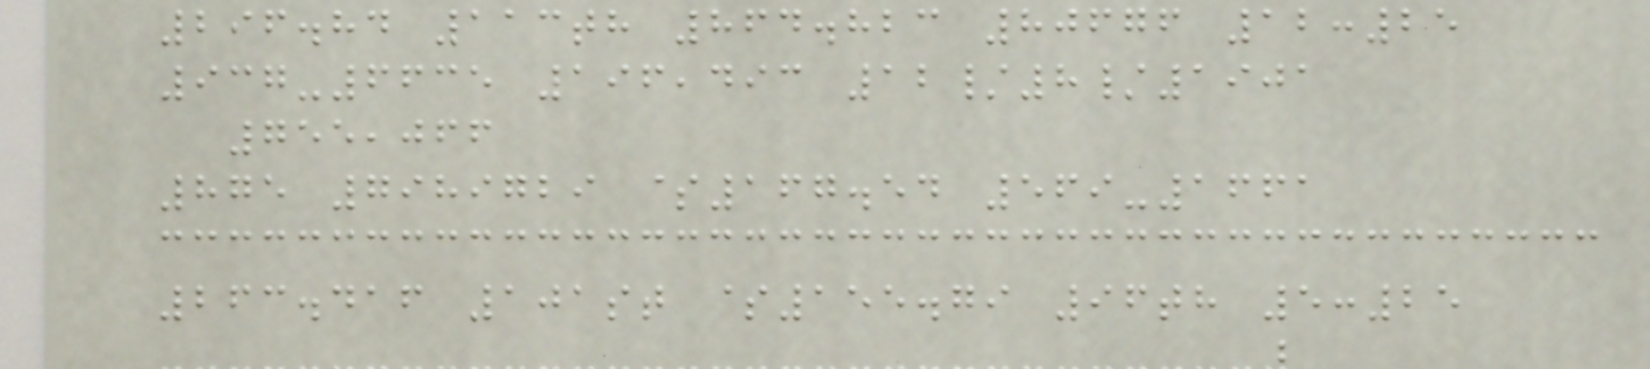296.84 113th 864.823 80676 12:25
937-6635 196,493 12/8/1901
755,066
875 7989729 $167.54 569-1661
263.416 101st $155.79 96th 5:25
